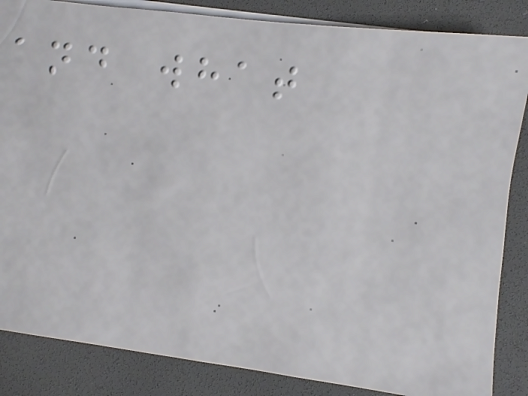and what
